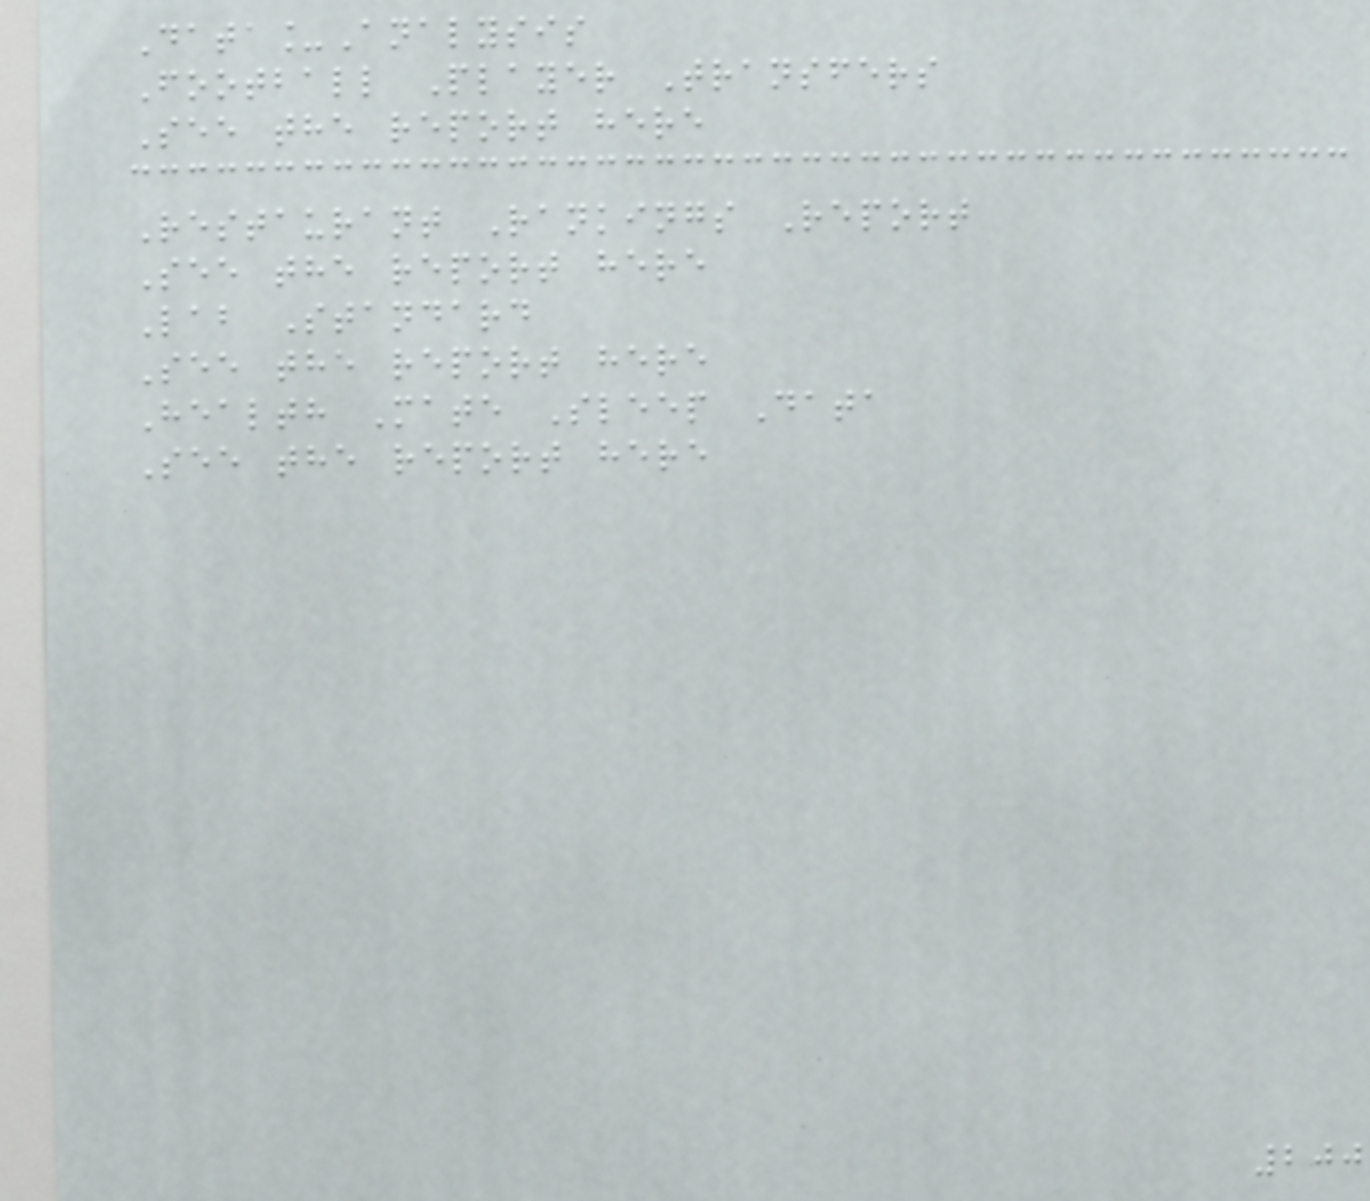Data_Analysis
Football Player Transfers
See the report here
Restaurant Rankings Report
See the report here
Lab Standard
See the report here
Health Mate Sleep Data
See the report here
200
